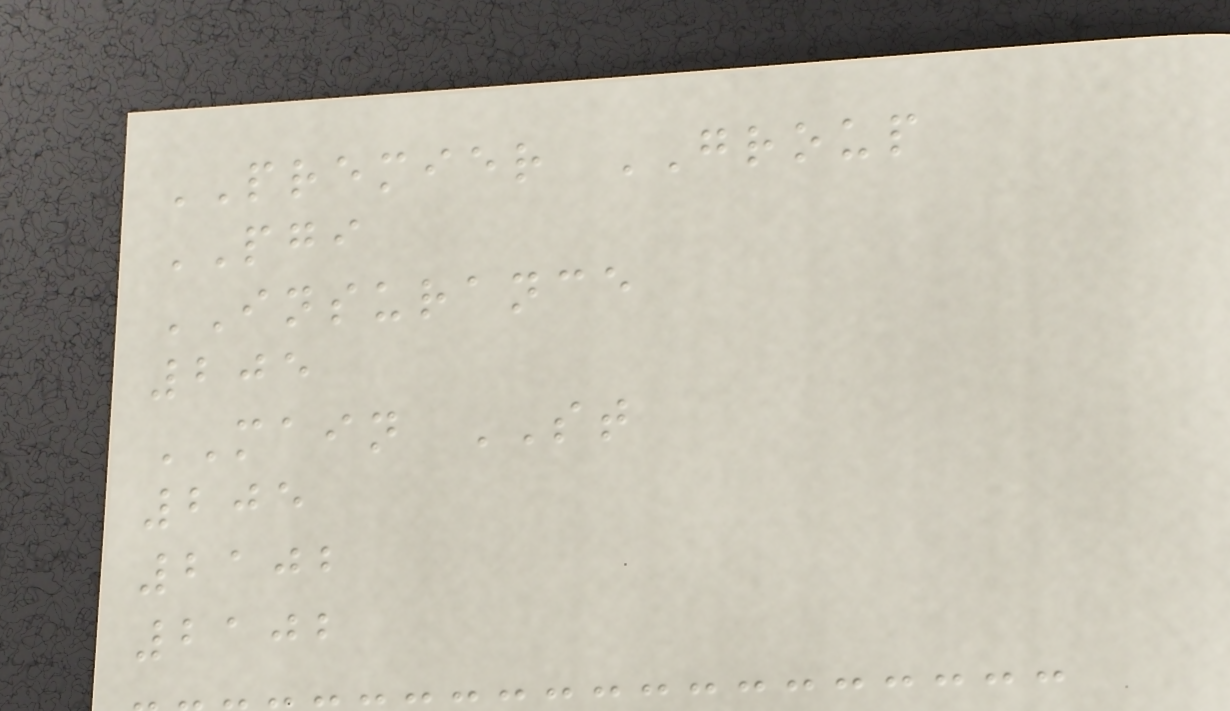PREMIER GROUP
PGI
INSURANCE
205
MAIN ST
205
2102
2102
